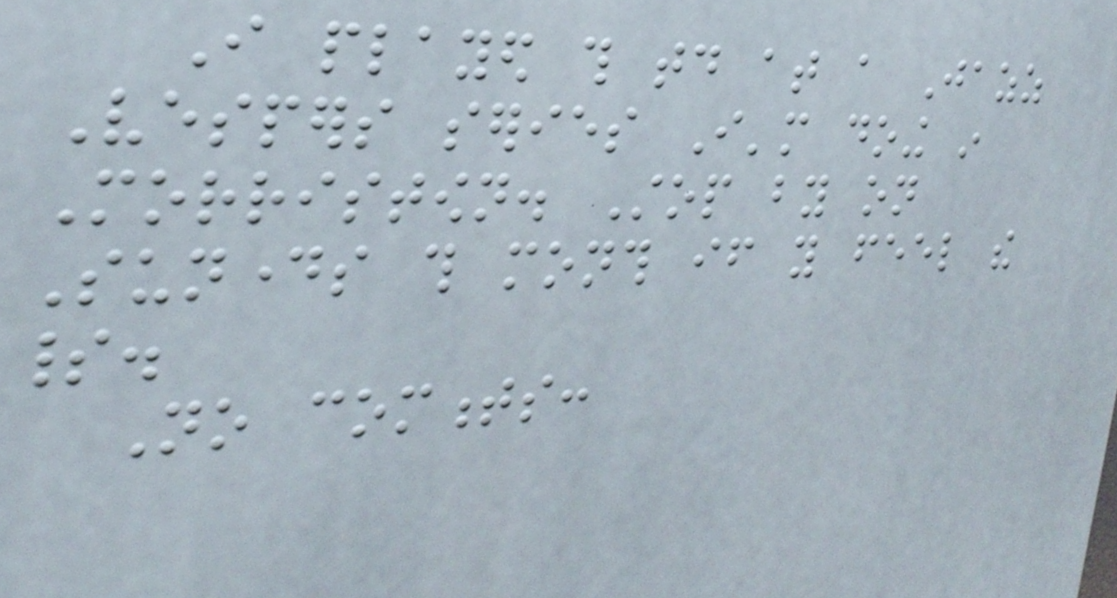I played this today at a Jazz
Vespers series I'm doing in
Morristown. Stop by on
Sundays this month if you feel the
spirit.
No comments:
